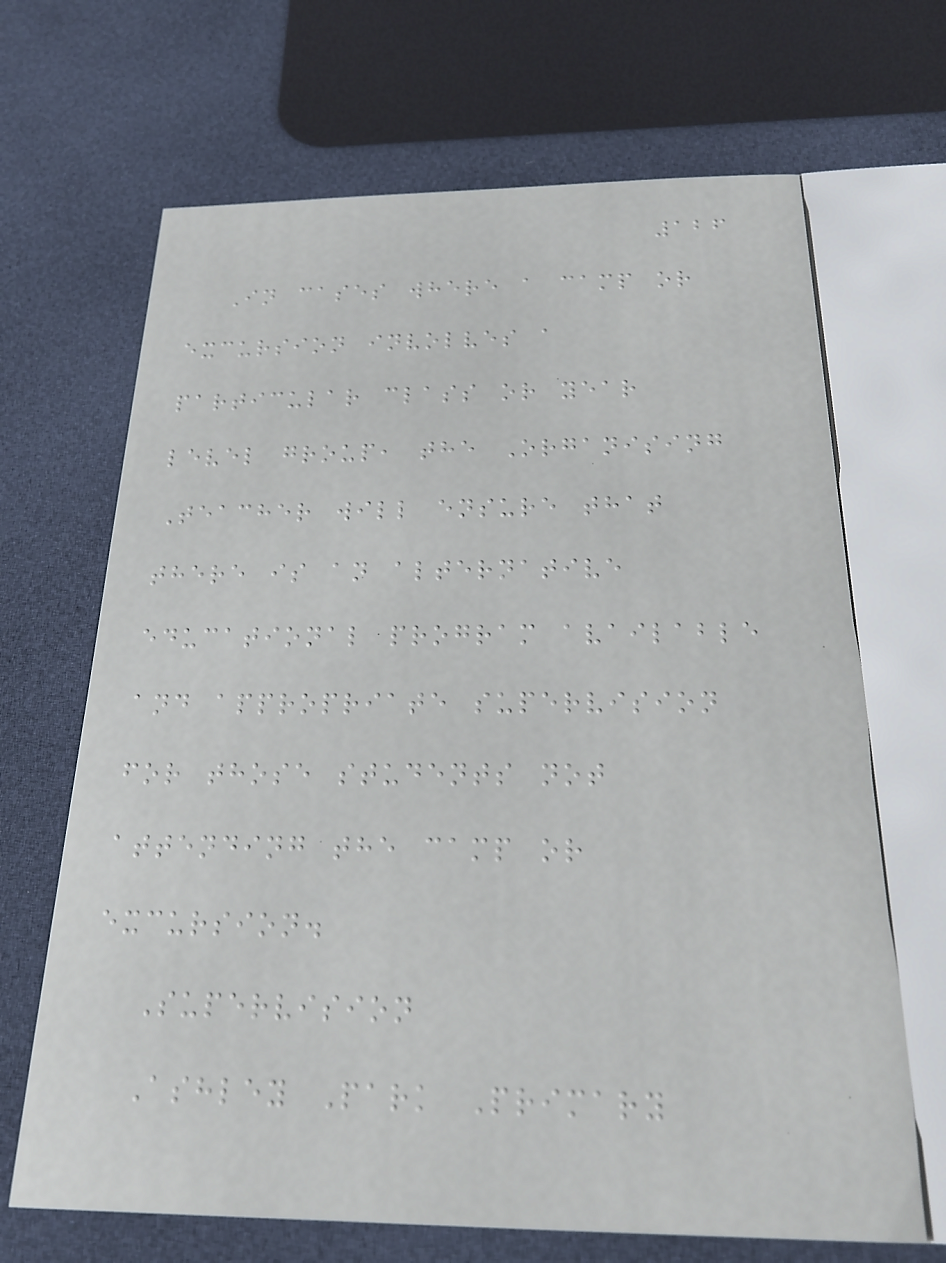126
In cases where a camp or
excursion involves a
particular class or year
level group, the Organising
Teacher will ensure that
there is an alternative
educational program available
and appropriate supervision
for those students not
attending the camp or
excursion.
Supervision
Ashley Park Primary
